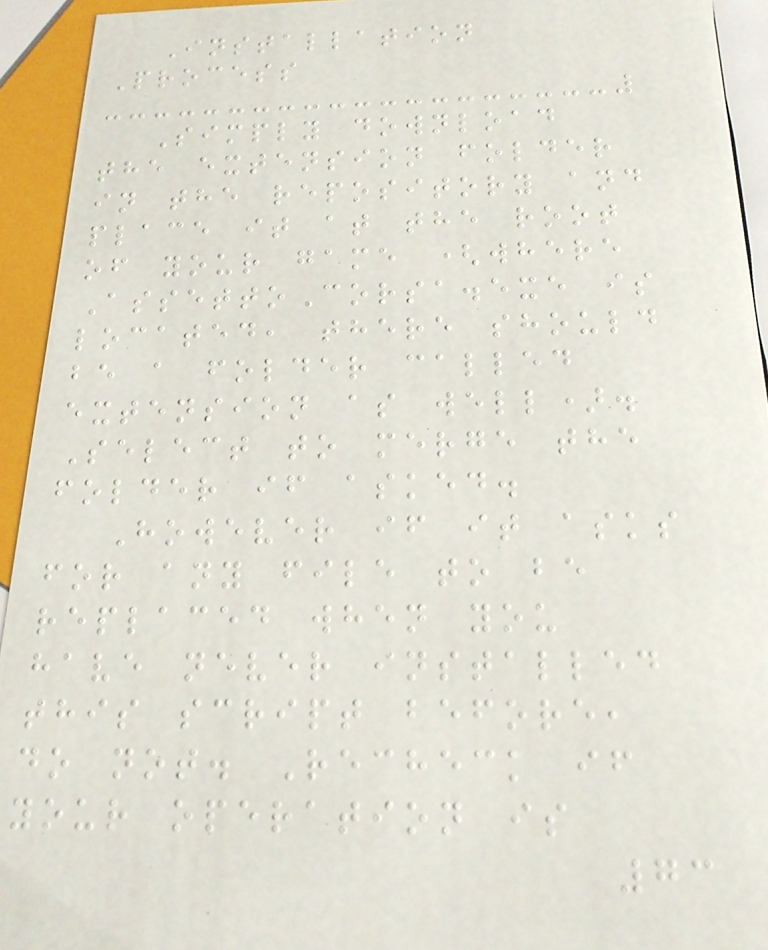Installation
Process
Simply download
the extension folder
in the repository and
place it at the root
of your game (where
AssettoCorsa.exe is
located, there should
be a folder called
extension as well).
Select to merge the
folder if asked.
However if it asks
for any file to be
replaced when you
have never installed
this script before,
do not. Recheck if
your operation is
73
